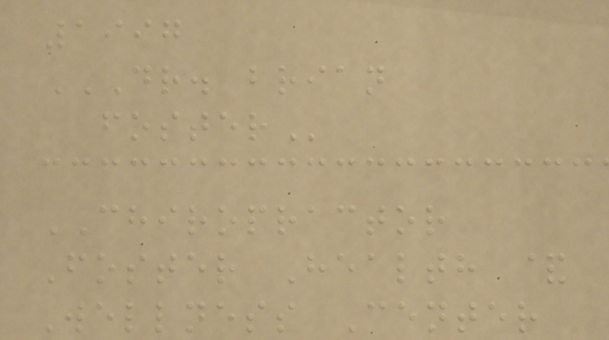1997
DR. BRIAN
FOSTER
CHIROPRACTOR
Foster Health &
Wellness Center
